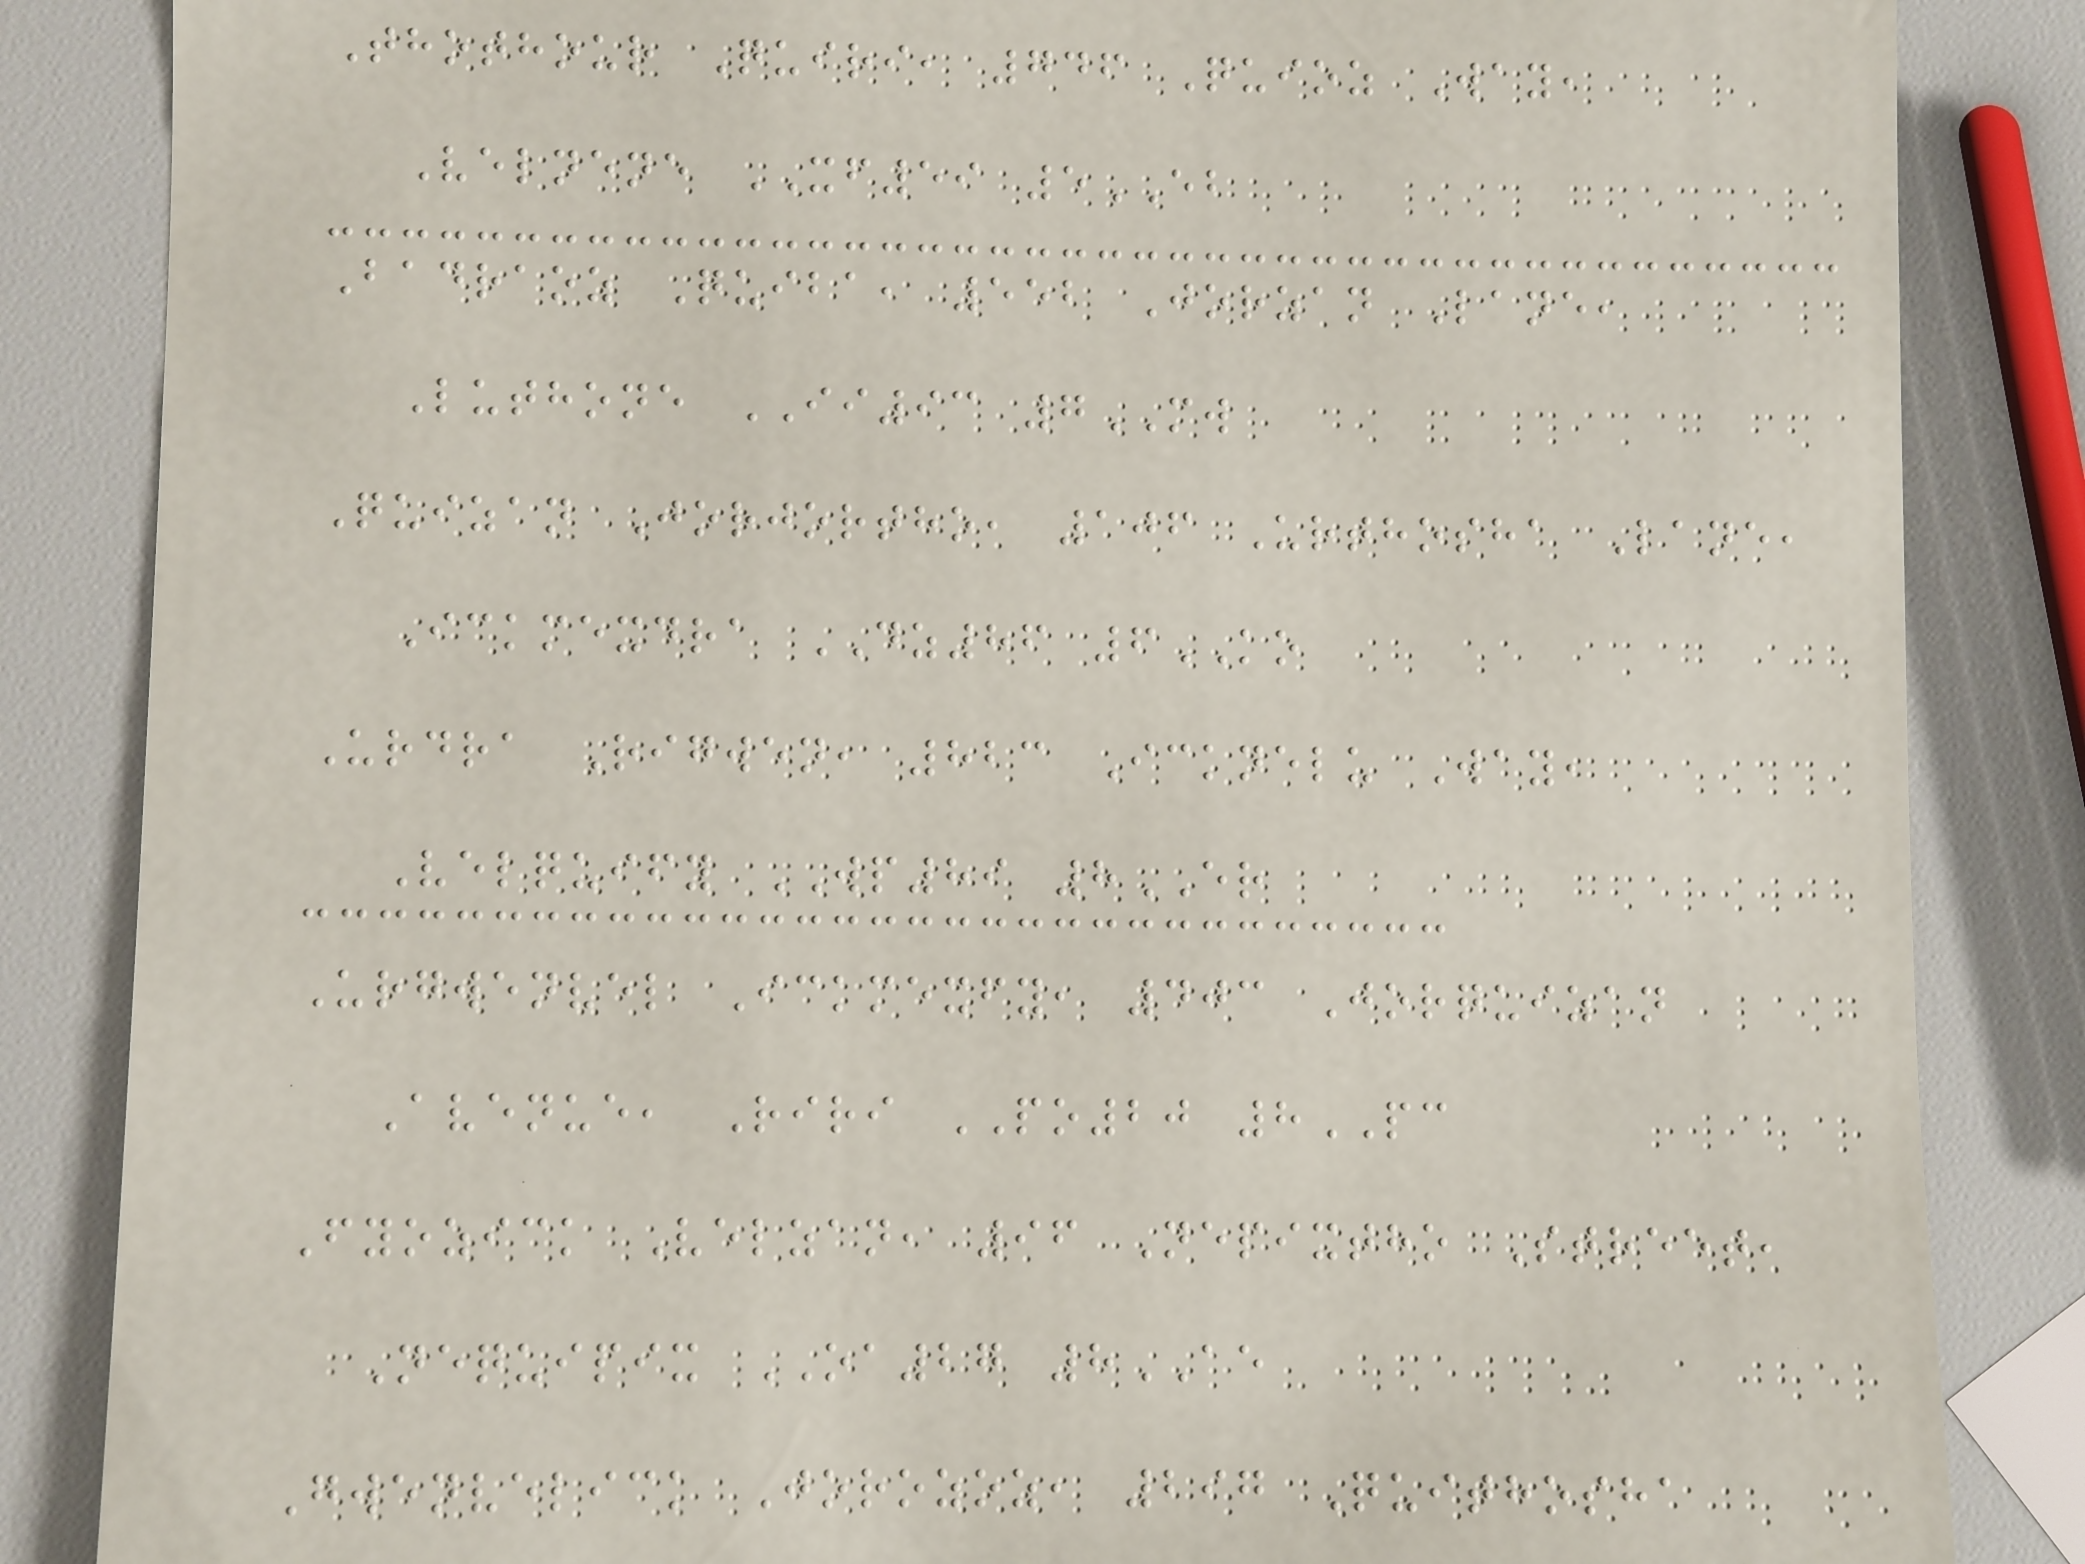Thothour Quiri, 746 Quioz Way,
Velnene XF59 5EB
Badraoz Quiba, 552 Jorzan Lane,
Luthone II93 7MW
Quizan Jorjortho, 106 Urthosha Lane,
Ickmexdra DZ86 6KO
Urdra Rigwen, 823 Icknelu Way,
Velquify WP89 8ER
Urgwenvel Ickmexfy, 403 Jorquizan
Avenue, Riri PO20 8PC
Fyozick Velzan, 96 Nepixtho Street,
Nequipix OA27 8AE
Gwenvelick Jorozoz, 297 Quithosha
